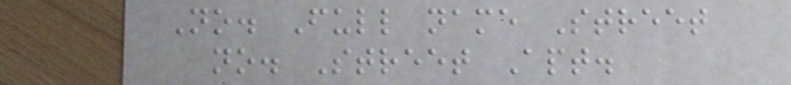No. Full name Street
no. Street Apt.
